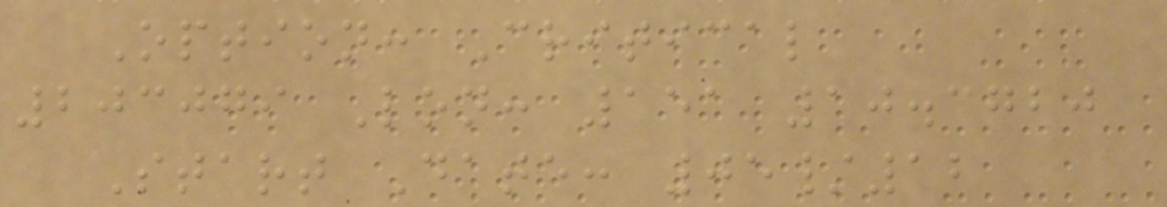Option: Critical
203079 Lon: 151 10.3720
Start Date: 05/12
